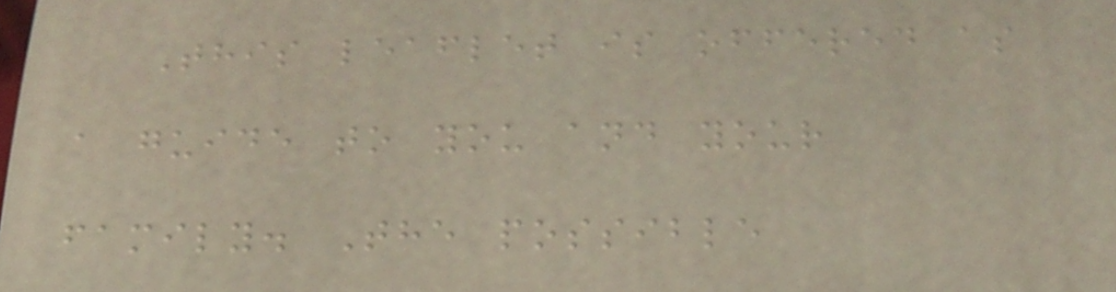This leaflet is offered as
a guide to you and your
family. The possible
